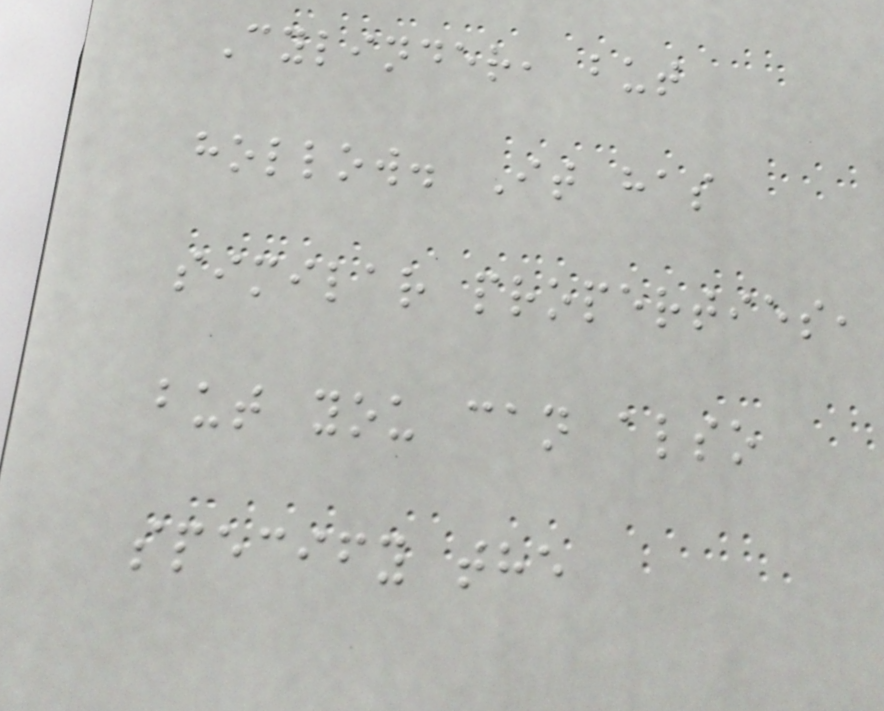Cylinder, but
hollow. It has
similar properties,
but you can also
specify the
